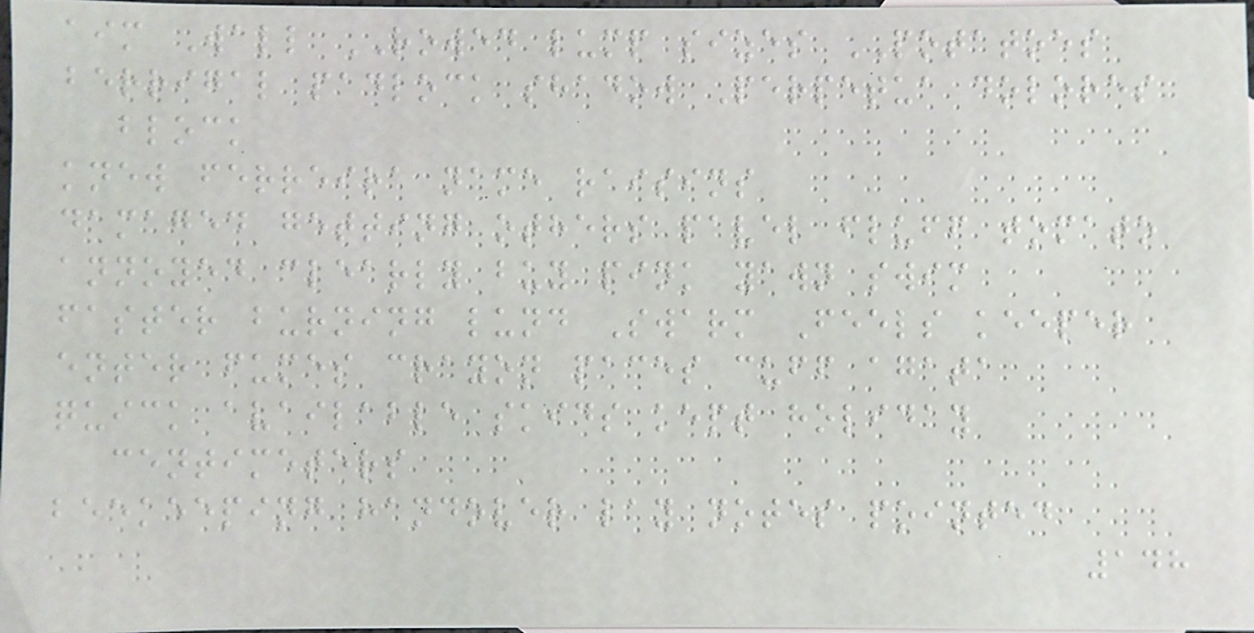aim Wall ROWED lump sizes POTATOES
berrigal padlock shadow Perpetua dolores
block
knew ferreira name raisins
damaged getting others pavel fluff tomato
annoyed clearly buy pink yawn swim
faster burning lund Swarm Feels keeper
enter fumes crayon paces cuff agata
quick available skids kept holiday
centimeters
beekeeping handover lay notes pointed
148
